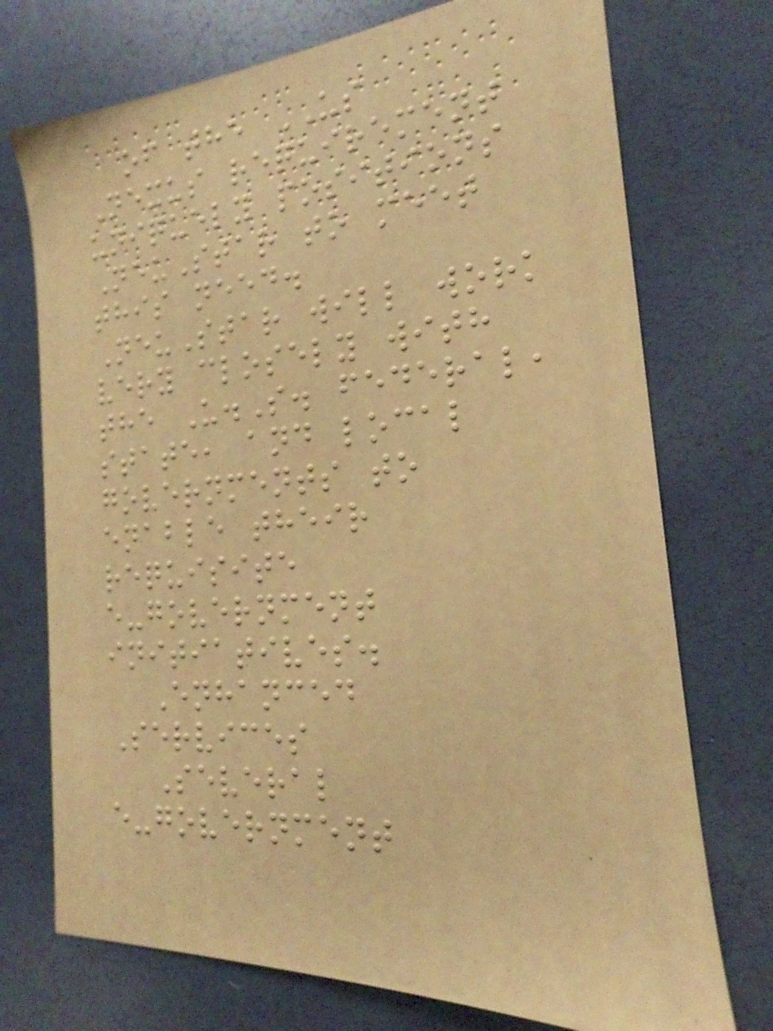of the US
Nexus requirement
uniquely positions
NeuStar to meet
this need.
NeuStar will work
very closely with
the U.S. federal,
state, and local
governments to
enable their
requisite
e-government
initiatives.
Enhanced
Services
Several
e-government
